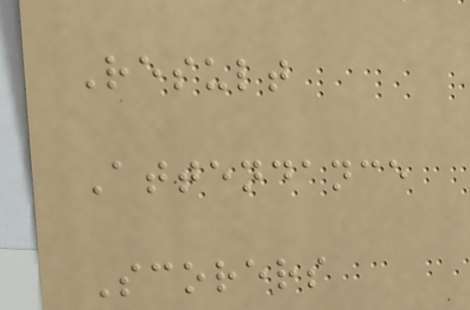Result
Attendance
Scorers
